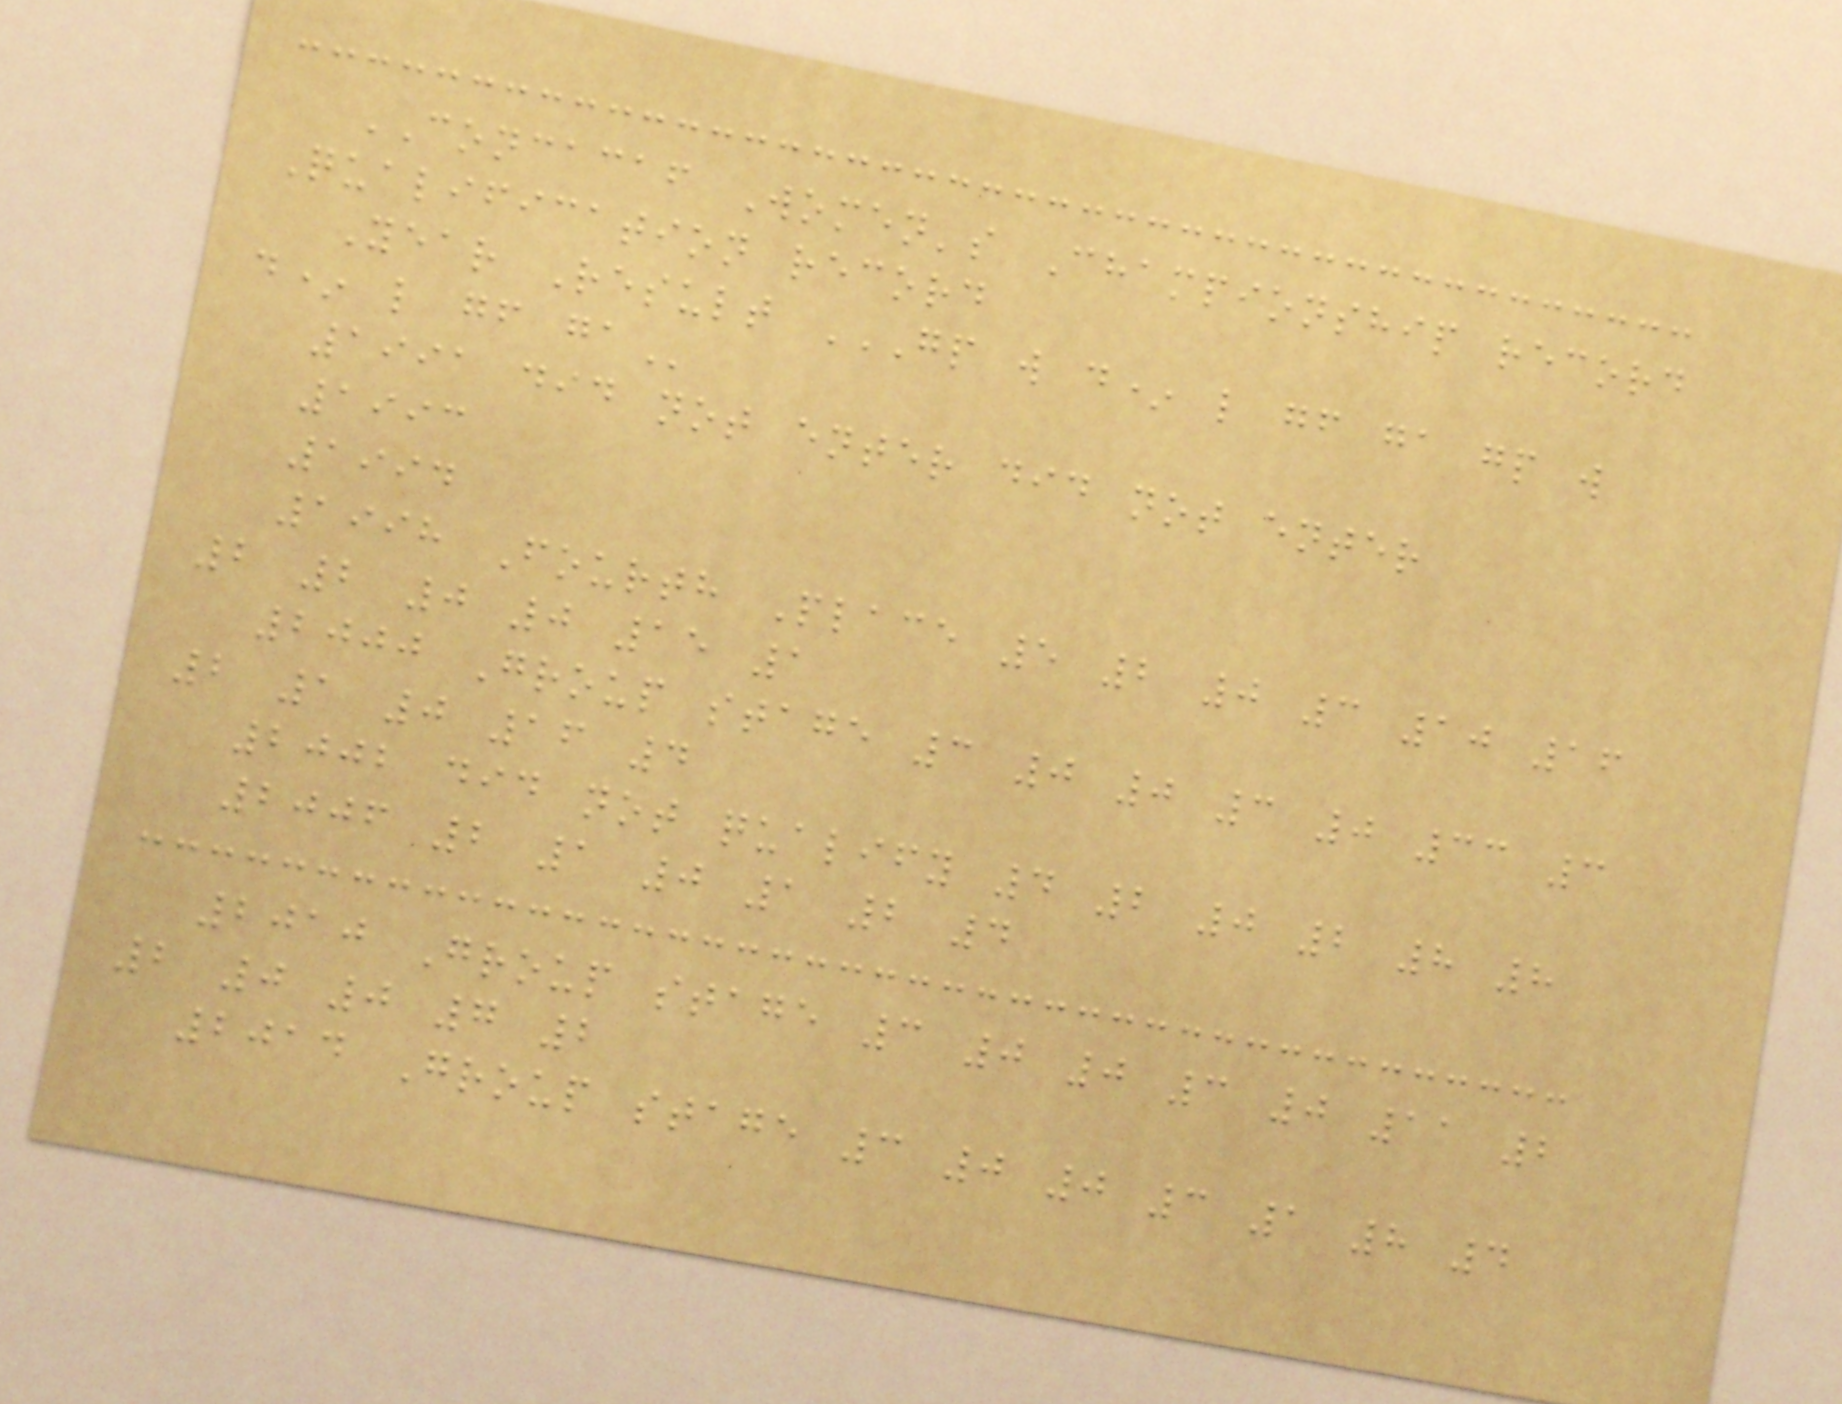CONCACAF Women's Championship record
Qualification record
Year Result GP W D* L GF GA GP W
D* L GF GA
1991 did not enter did not enter
1993
1994
1998 Fourth Place 5 2 0 3 10 16
2 2 0 0 15 1
2000 Group stage 3 0 0 3 0 33 3
2 1 0 16 4
2002 did not qualify 4 2 0 2 8 8
2006 2 1 0 1 2 4
2010 Group stage 3 0 0 3 0 11 2
2 0 0 7 2
2014 Group stage 3 0 0 3 1 8 4
